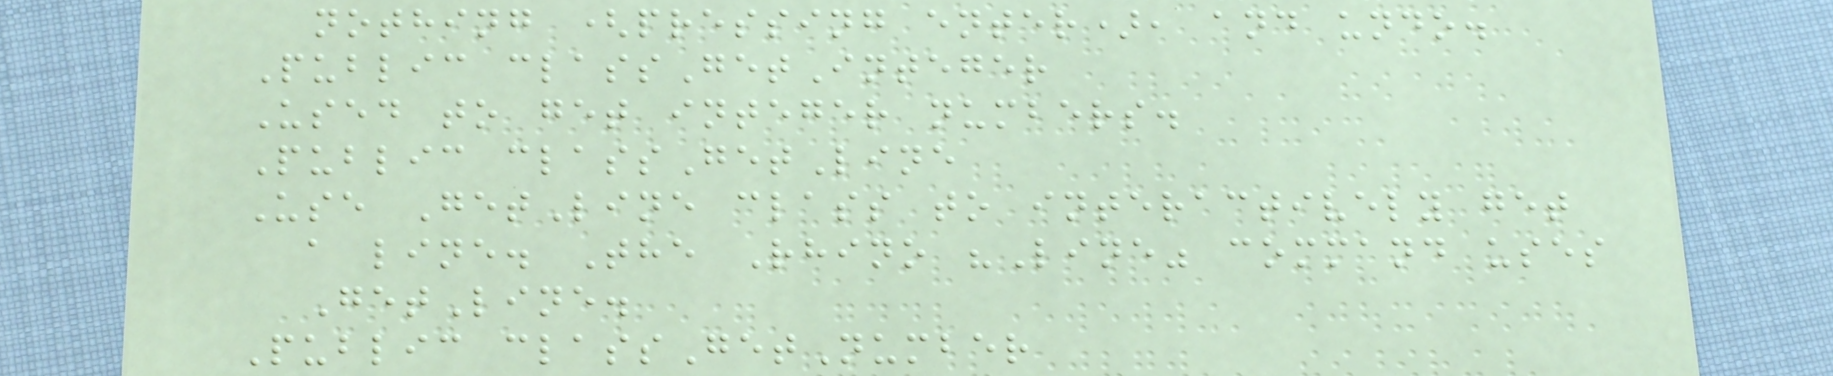nothing (pressing enter), and undo.
Public classGetInteger
Used to get integer numbers.
Public classGetLine
Use GetLine class to interactively get
a line. The Rhino "Line" command uses
GetLine.
Public classGetNumber
